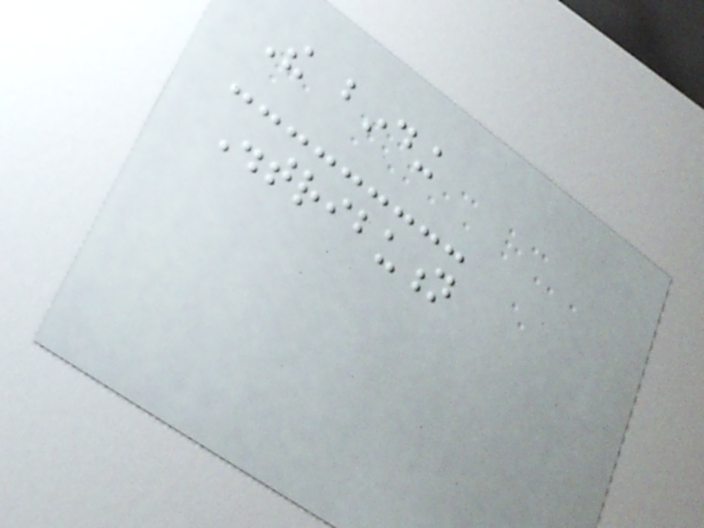The binding
Distribution
